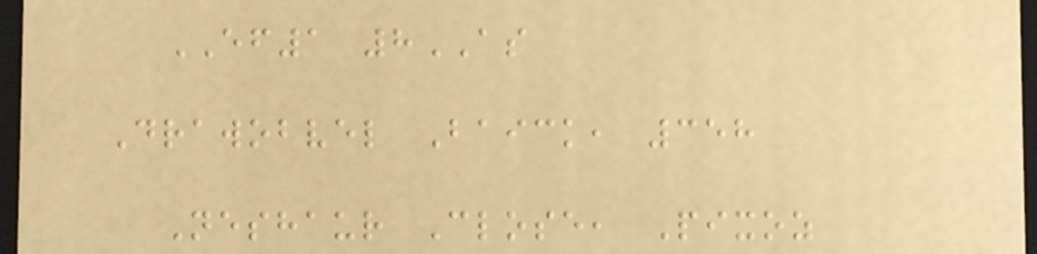EF1 8AS
Drawobvel Baick, 358
Neshaur Close, Pixoz
